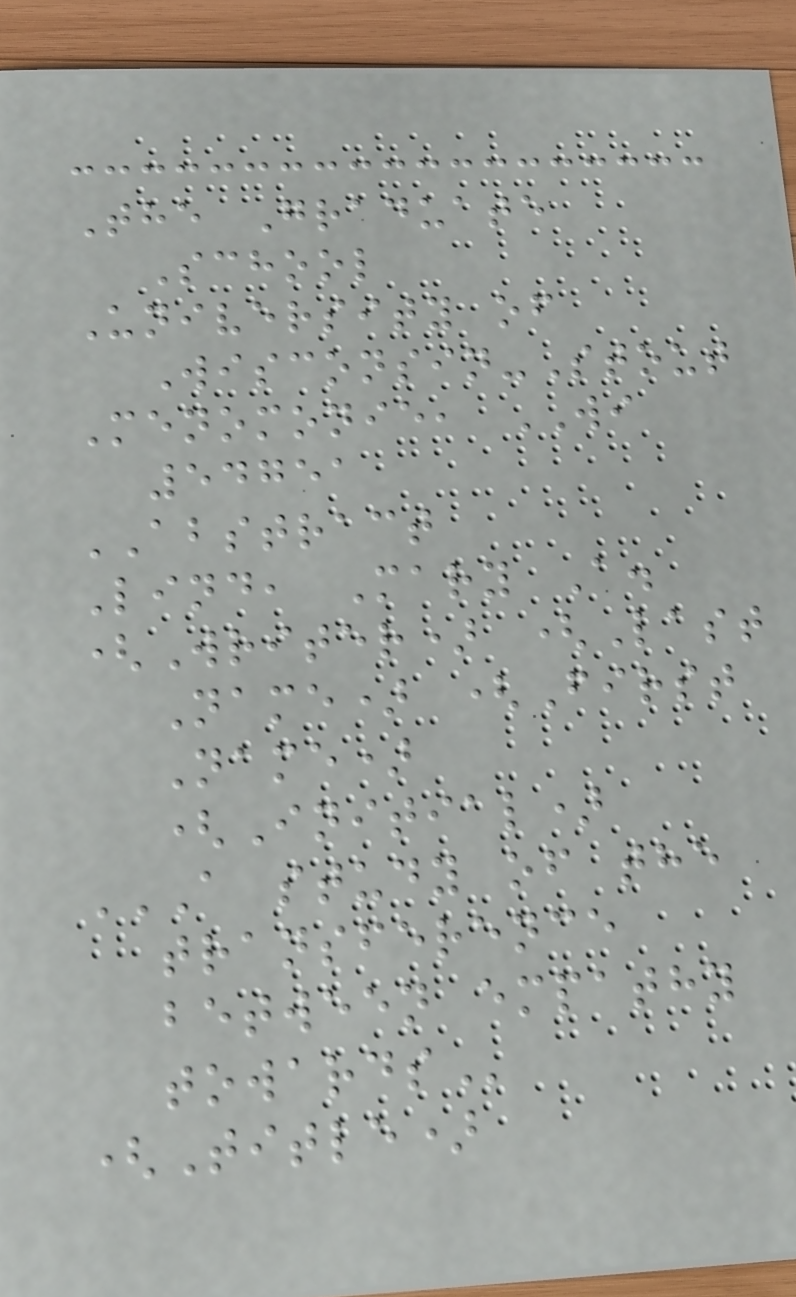The Graduate
School
University of
Wisconsin-Stout
Menomonie, WI
54751
ABSTRACT
Lind, Mary A.
(Writer) (Last
Name) (First
Name)
(Initial)
A STUDY OF THE
TRANSFERENCE
BETWEEN EMPATHY
TOWARDS
(Title)
